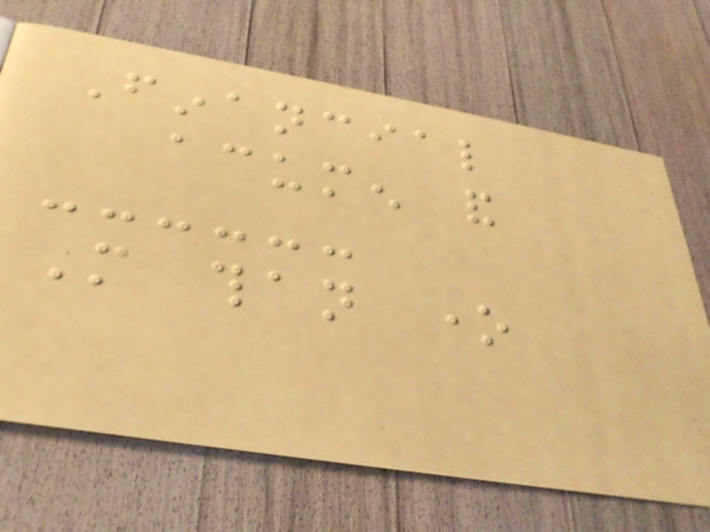Financial
acumen and
More than one
